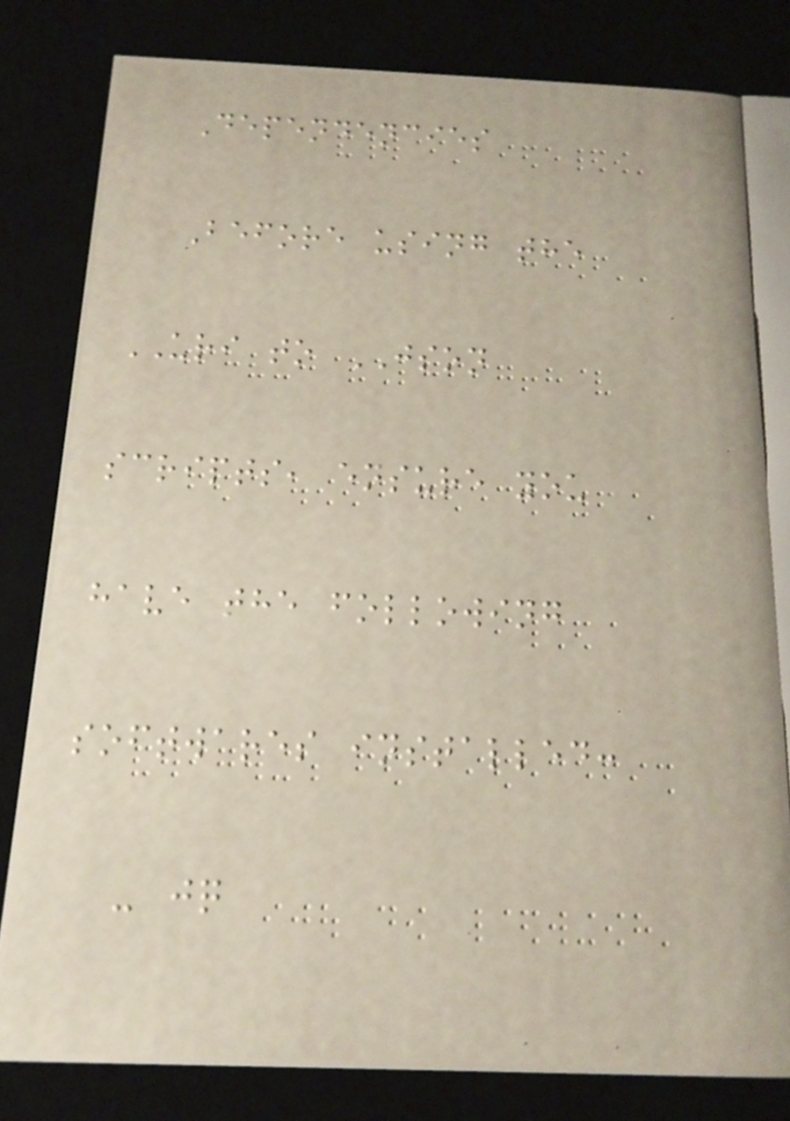Dependencies
Before using the
URI to JSON
scripts, ensure you
have the following
softwares installed:
- jq
